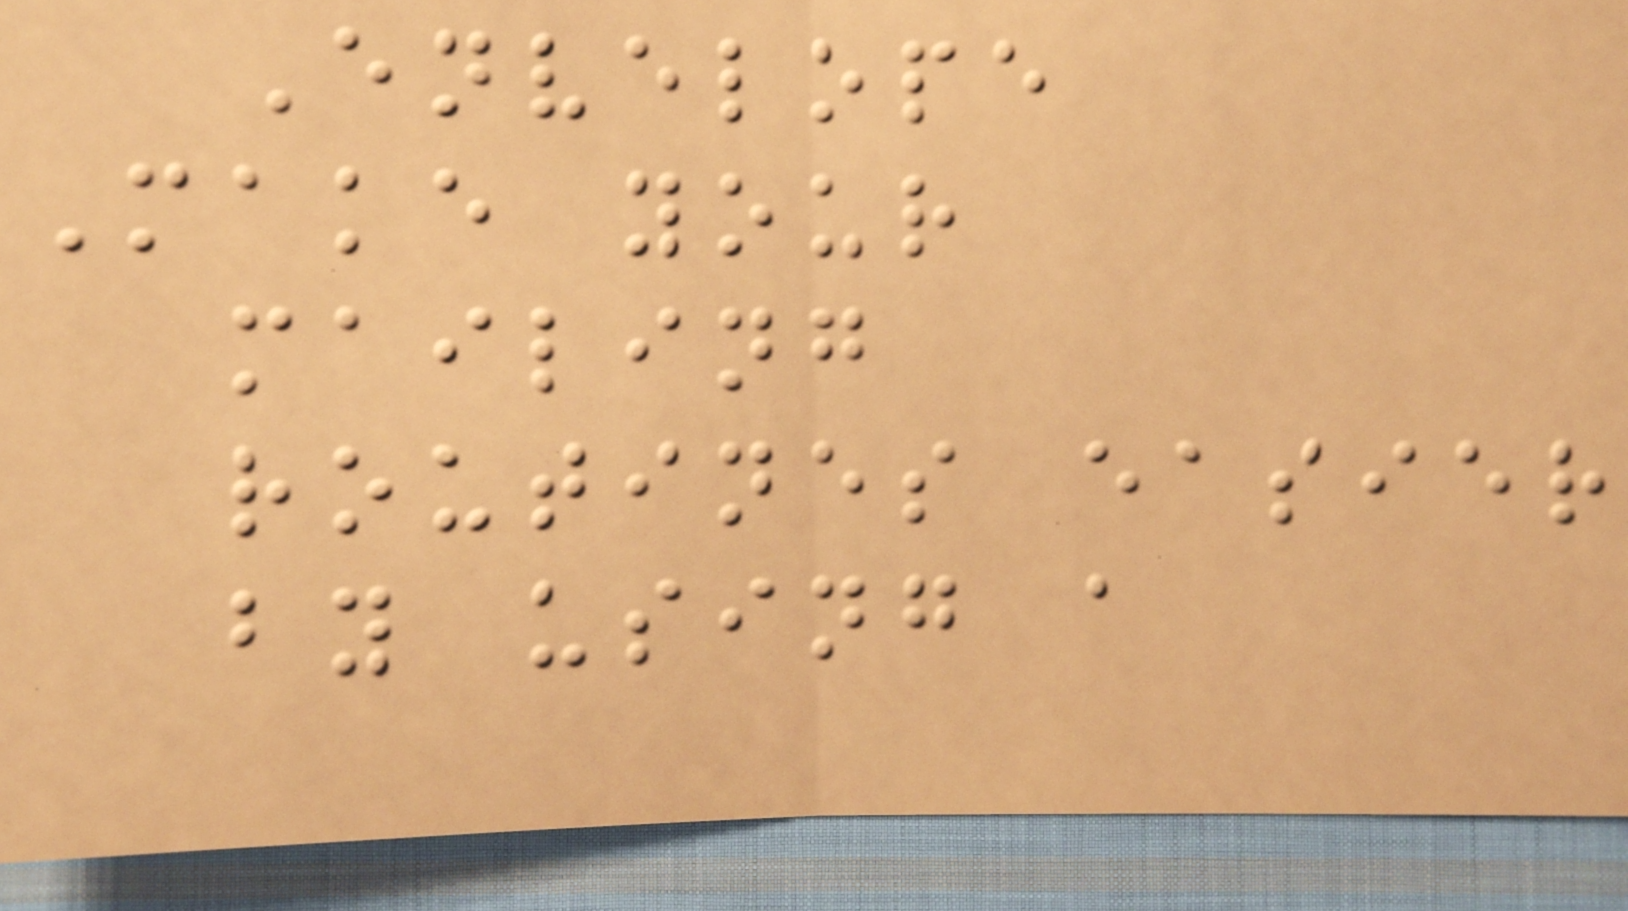Envelope
Make your
mailing
routines easier
by using a
